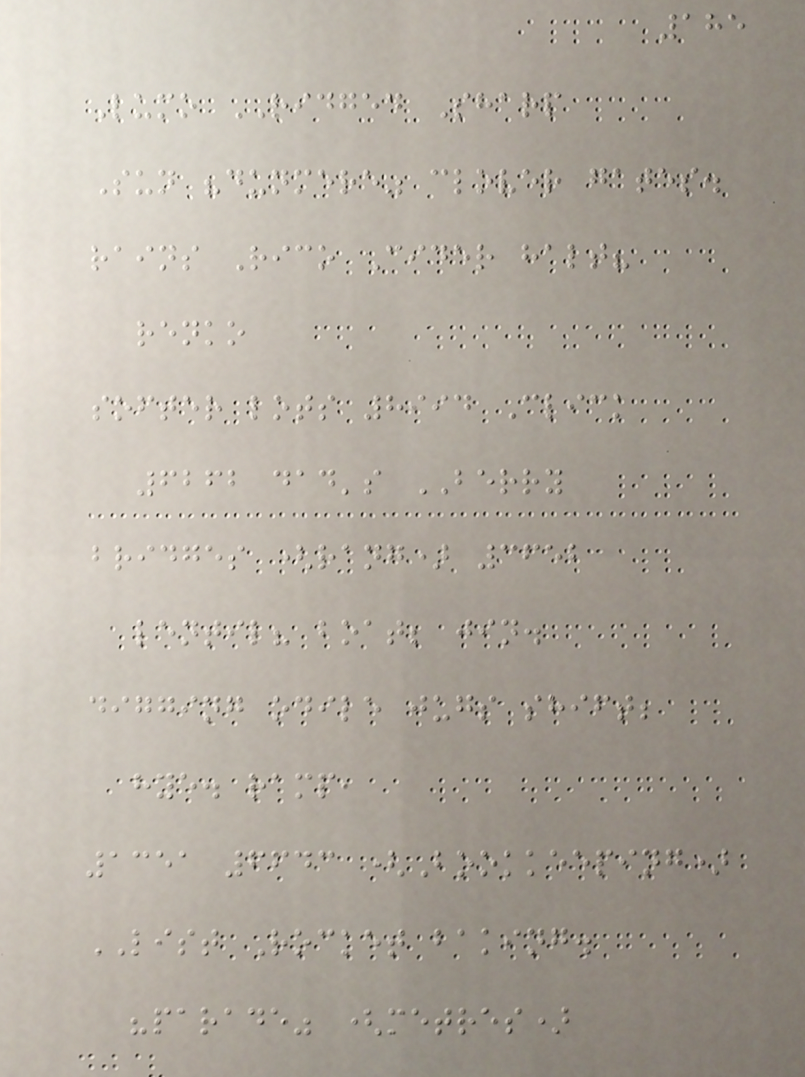185
Lumo RIDGED Sharp
Sun "dunmere" clover gates.
rains Rico Cider halt?
renko
softer lots 8994 Click
6262 dad's BERRY
bridges (rang) 3652
lentil? boat; jin.
digging odile jugs shift;
hye. ramp,
1351 6643 (Bookkeeping)
LIST Rocket baking.
"parade" (metres)
